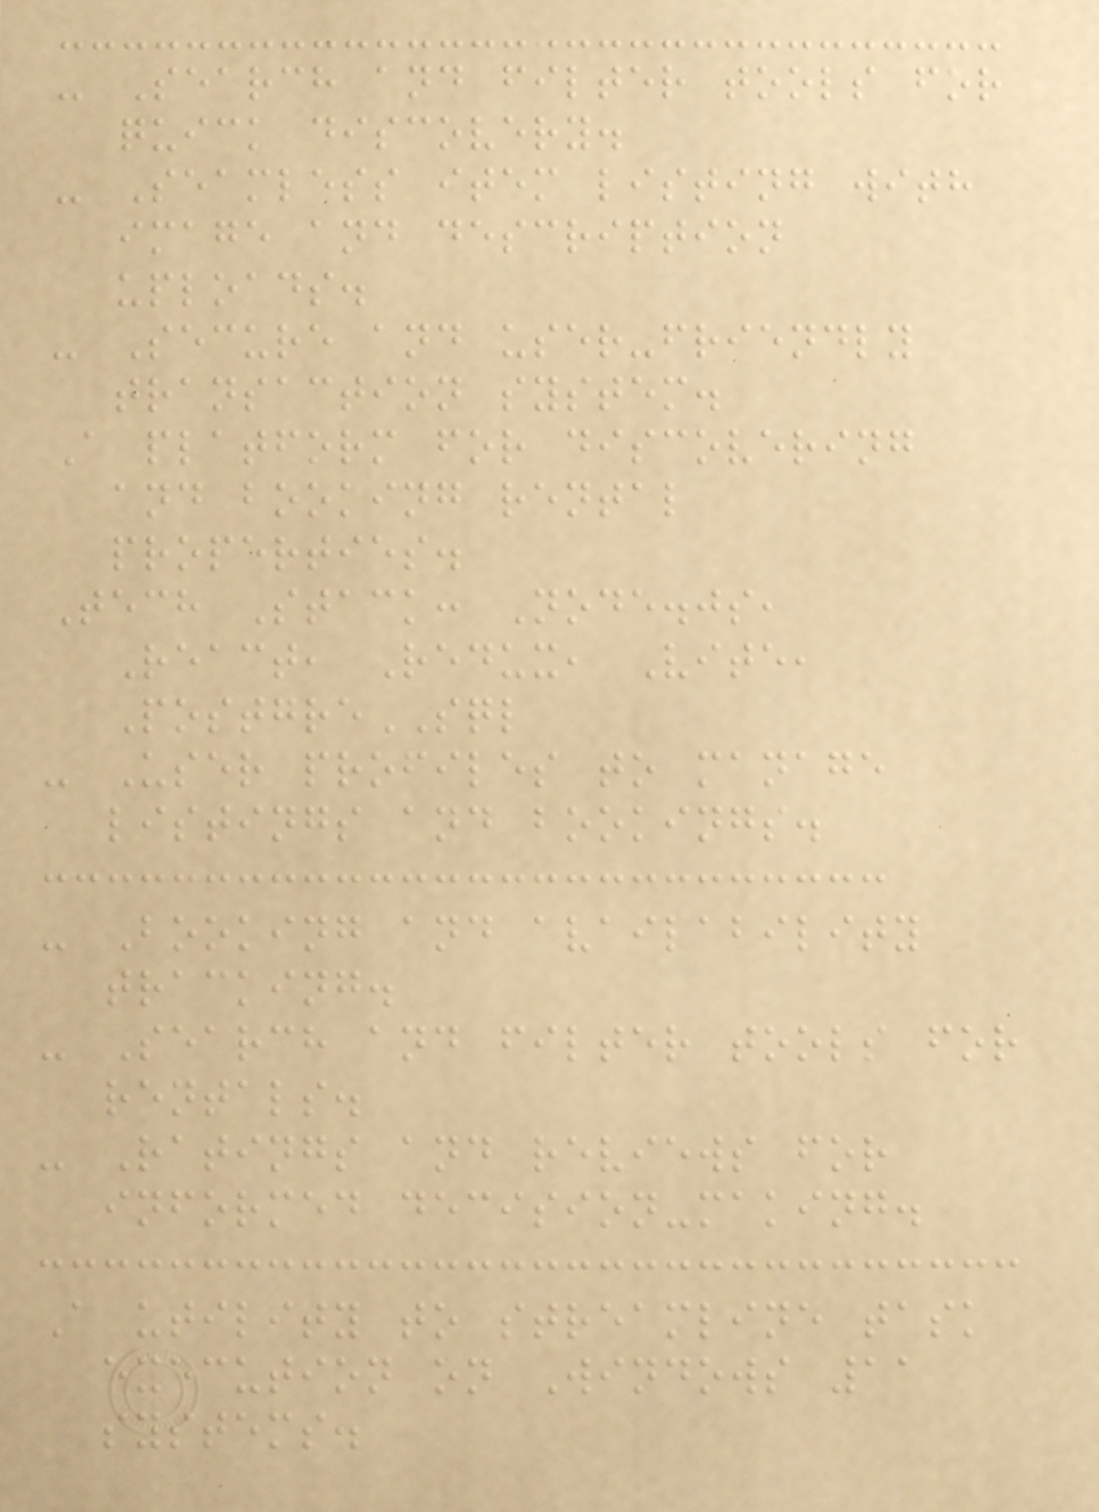- Search and filter tools for
quick discovery.
- Seamless item listing with
image and description
uploads.
- Secure and user-friendly
transaction system.
A platform for discovering
and booking rental
properties.
Tech Stack: Node.js,
React, Redux, Vite,
PostgreSQL
- User profiles to manage
listings and bookings.
- Booking and availability
tracking.
- Search and filter tools for
rentals.
- Ratings and reviews for
informed decision-making.
A utility to streamline task
execution on Windows 11
systems.
